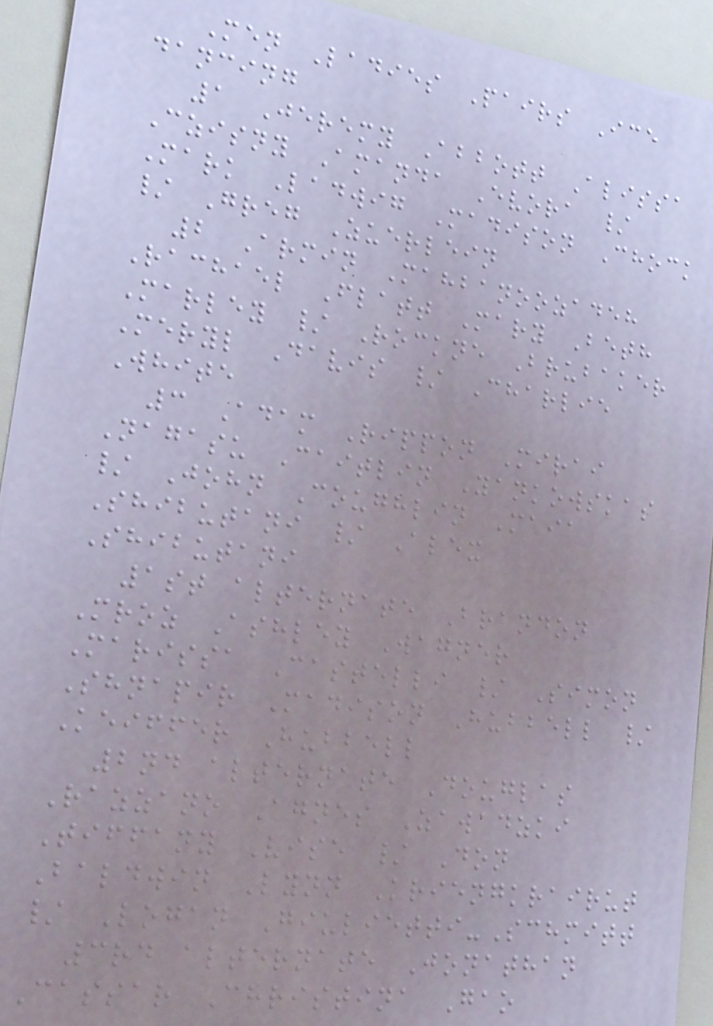Men Ladies Pairs Ice
dancing
1 Jeremy Abbott Alissa
Czisny Amanda Evora /
Mark Ladwig Madison Chock
/ Greg Zuerlein
2 Armin Mahbanoozadeh
Rachael Flatt Mary Beth
Marley / Rockne Brubaker
Meryl Davis / Charlie
White
3 Adam Rippon Mirai
Nagasu Caitlin Yankowskas
/ John Coughlin Maia
Shibutani / Alex
Shibutani
1st alternate Brandon
Mroz Ashley Wagner
Marissa Castelli / Simon
Shnapir Madison Hubbell /
Keiffer Hubbell
2nd alternate Douglas
Razzano Agnes Zawadzki
Tiffany Vise / Don
Baldwin Lynn Kriengkrairut
/ Logan Giulietti-Schmitt
3rd alternate Jonathan
Cassar Christina Gao
